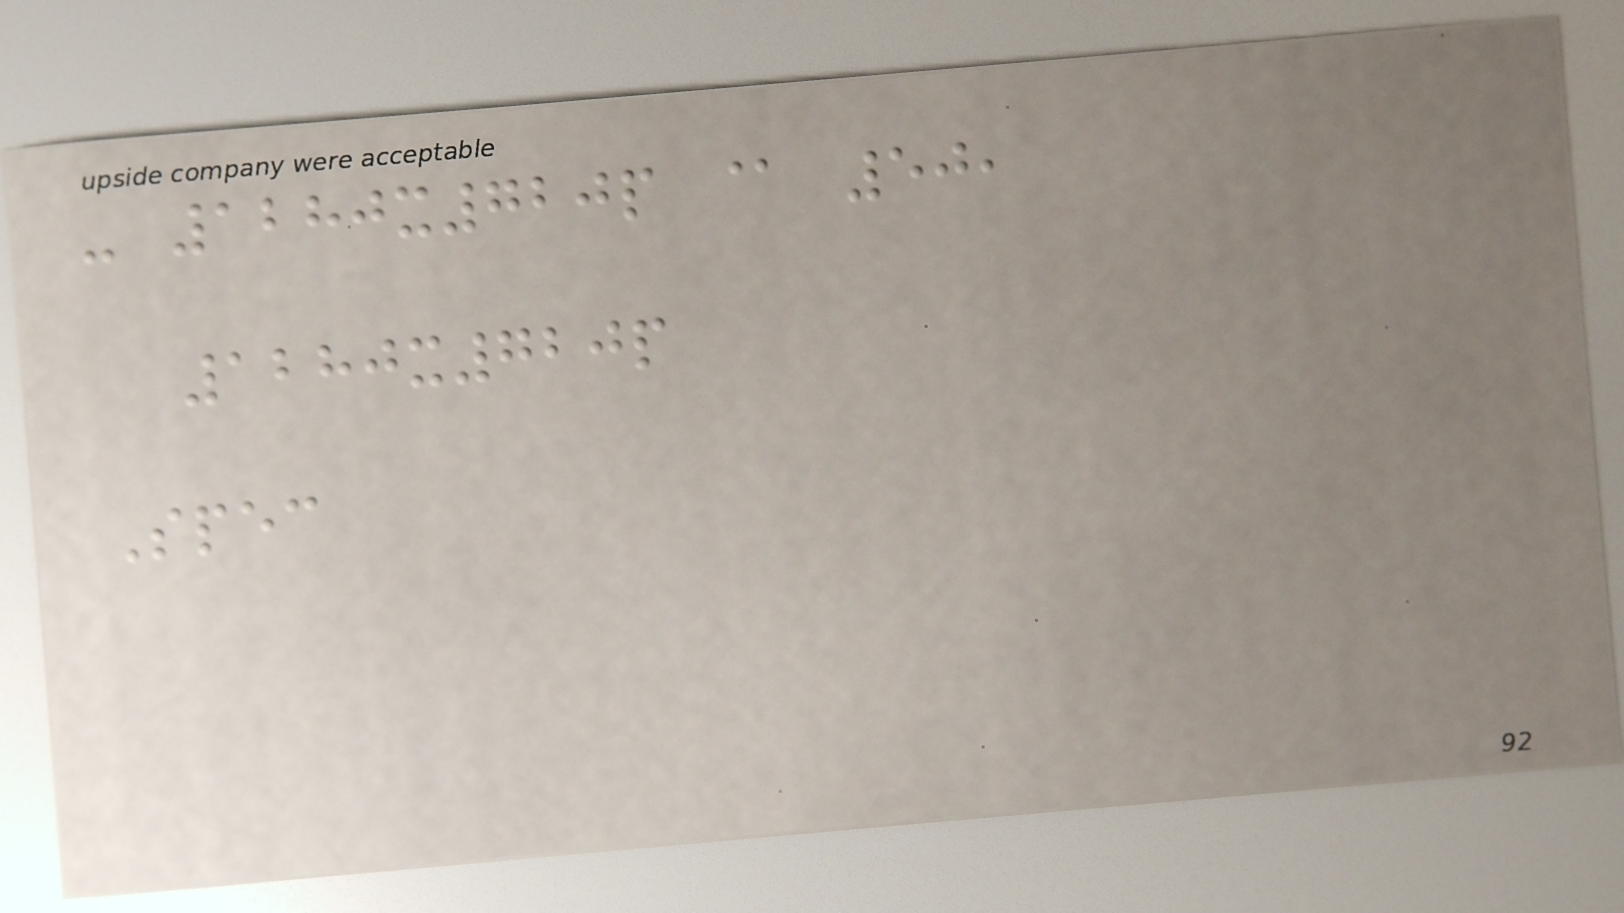- 1280x720p @ 50,
1280x720p
Spec
